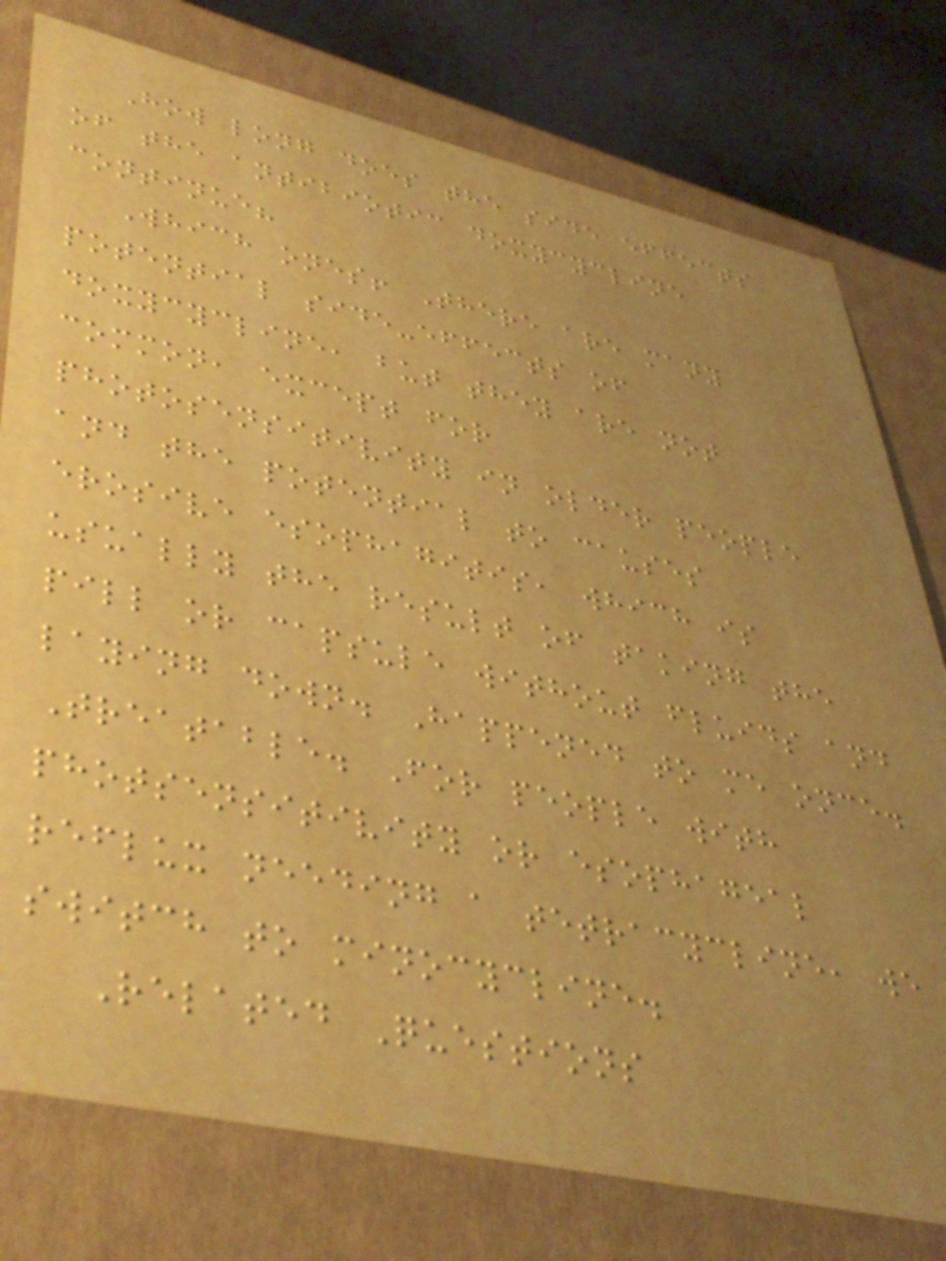How long does the side effects
of the antibiotic doxycycline
continue?
Which ones! There are many
potential side-effects of
doxycycline, but they are not
common, except for
photosensitivity in older people
and the potential to causes
erosive esophagitis, which is
usually the result of taking the
pill or capsule without fluids and
laying down. Happened to me once.
Treatable. For people with
photsensitivity or esophageal
reflux needing a tetracycline, we
switch to minocycline.
Related Questions
